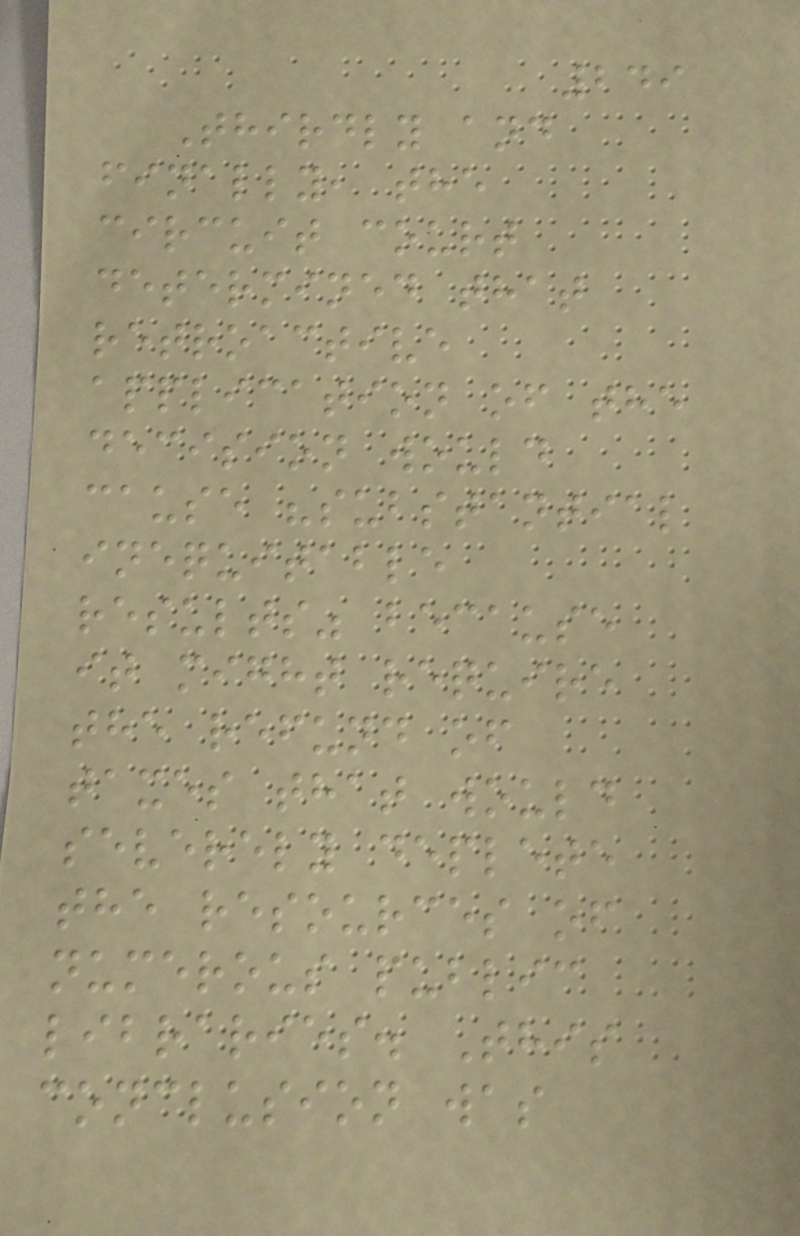249
Thirdly and
finally, the
circuit court
determined that
retroactive
application of the
decision would
cause "substantial
inequitable
results" because
it might require
the refund of
taxes that would
severely deplete
the resources of
numerous public
libraries. This
conclusion was
